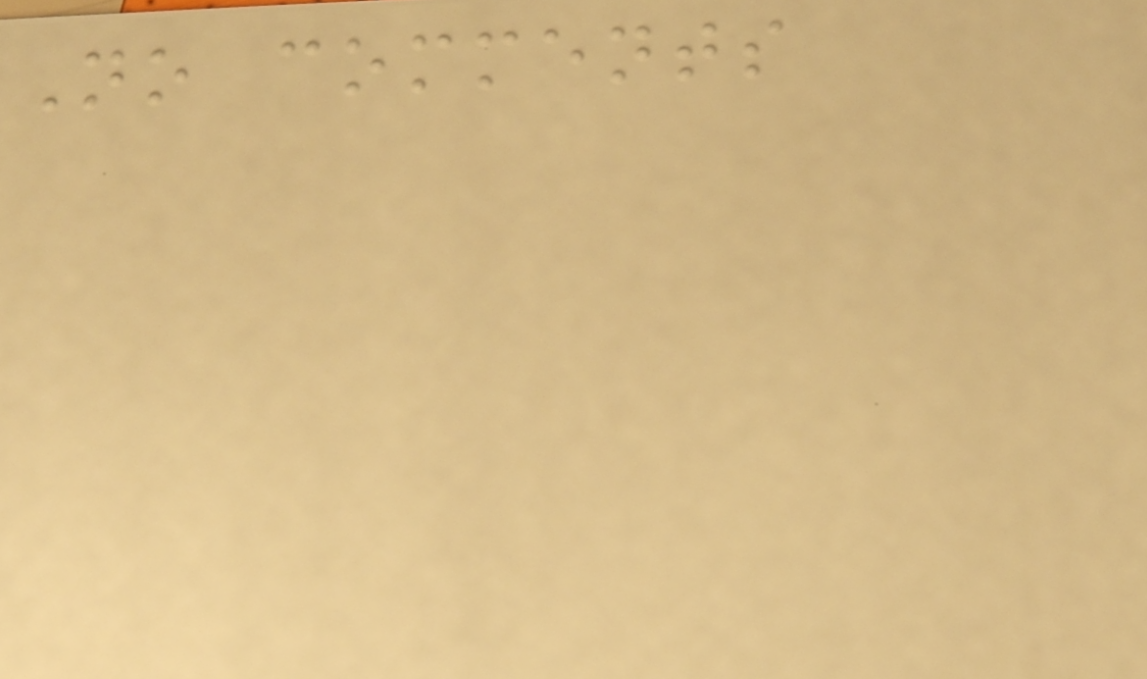No comments
